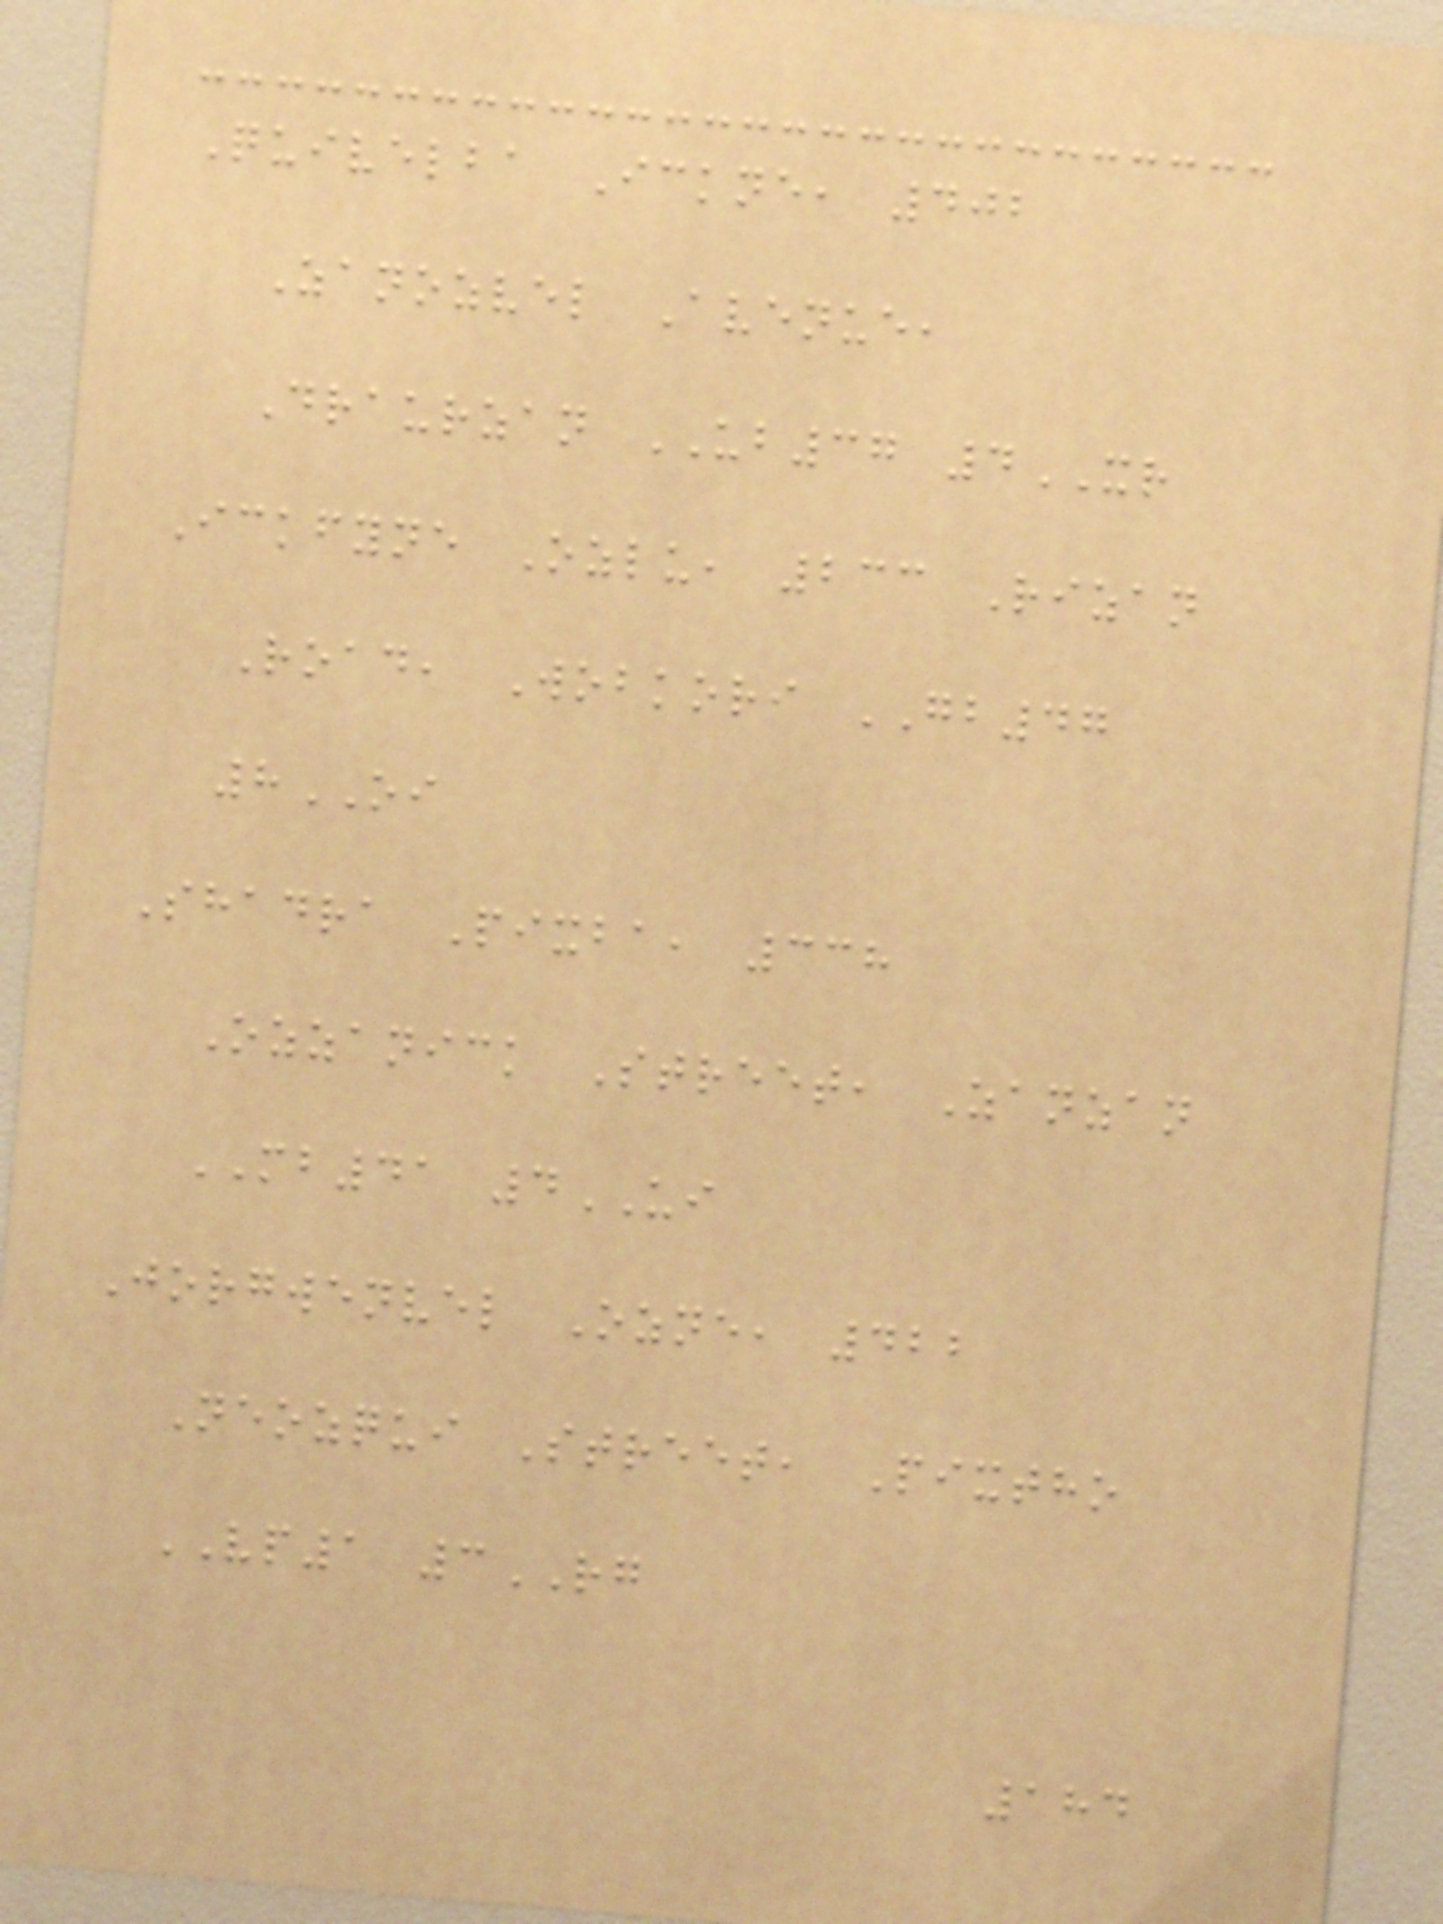Quivelba Ickne, 402
Zanozvel Avenue,
Draurzan UB37 4XR
Ickfyne Ozlu, 233 Rizan
Road, Wobkori GB47
8OI
Shadra Pixba, 338
Ozzanick Street, Zanzan
MB41 4UI
Jorgwenvel Ozne, 422
Neozqui Street, Pixtho
VP1 3RG
184
